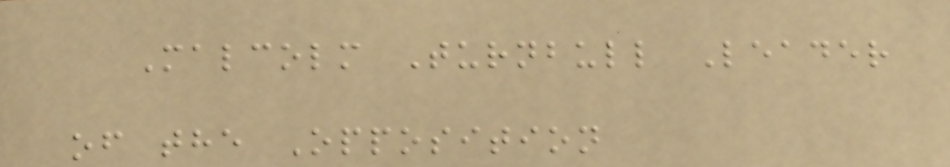Malcolm Turnbull Leader
of the Opposition
